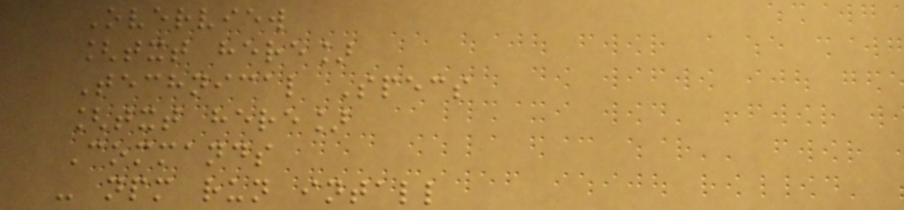Overview
[txt here]
Technical Specs
[txt here]
Commands
- npm run intall
